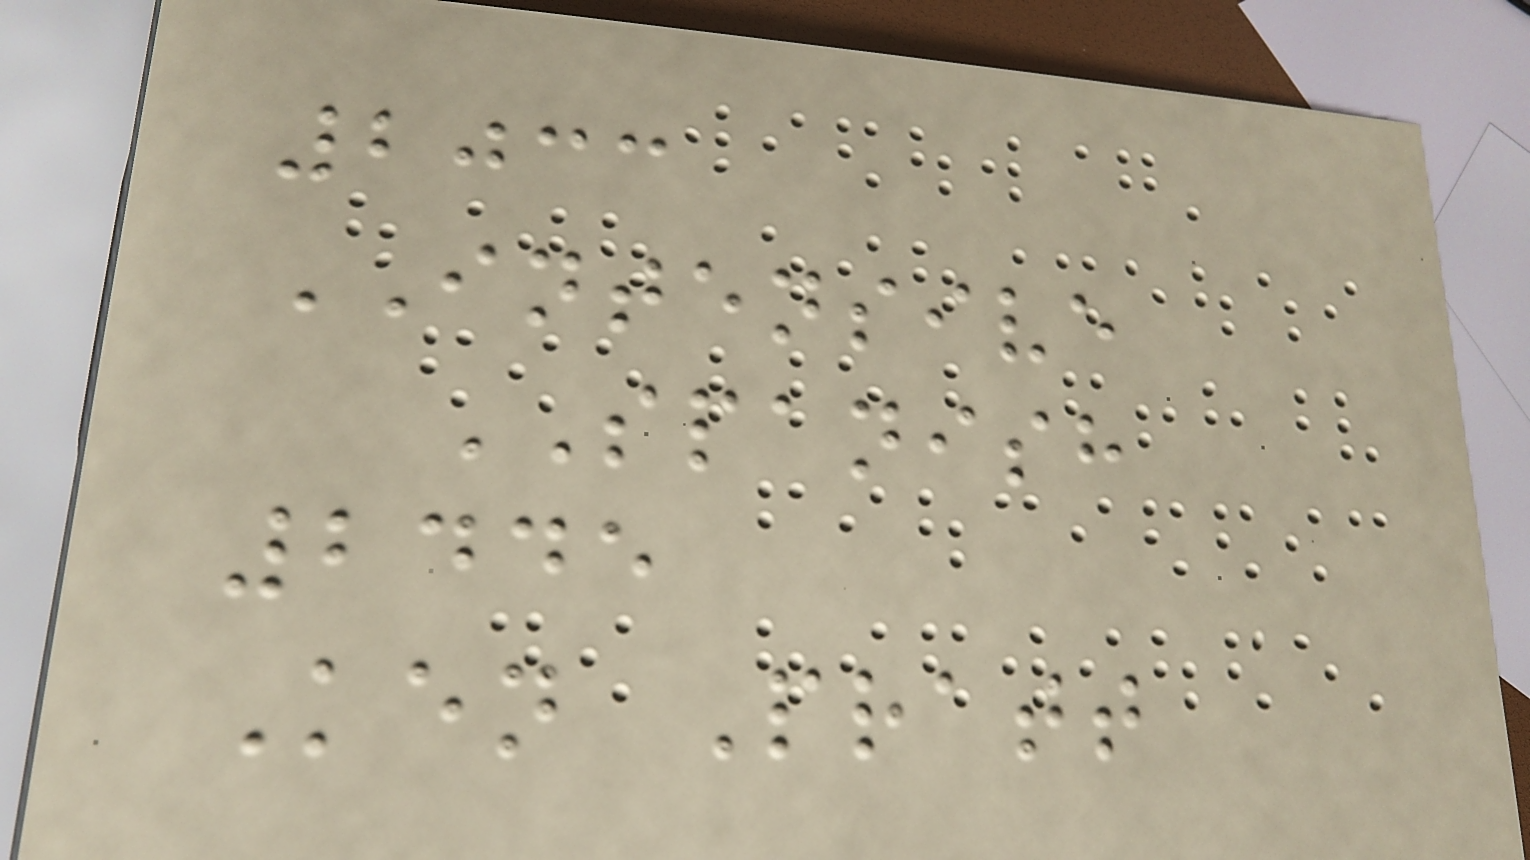2033
INTENSIVE
SPANISH
2445
Ken Pratt
